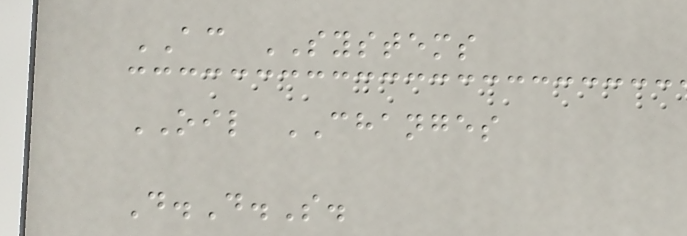AC SYSTEMS
OIL CHANGES
D.D.S.
